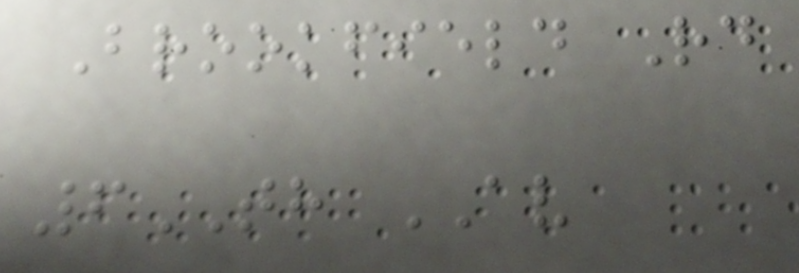Brookfield Rd
6TH AV
